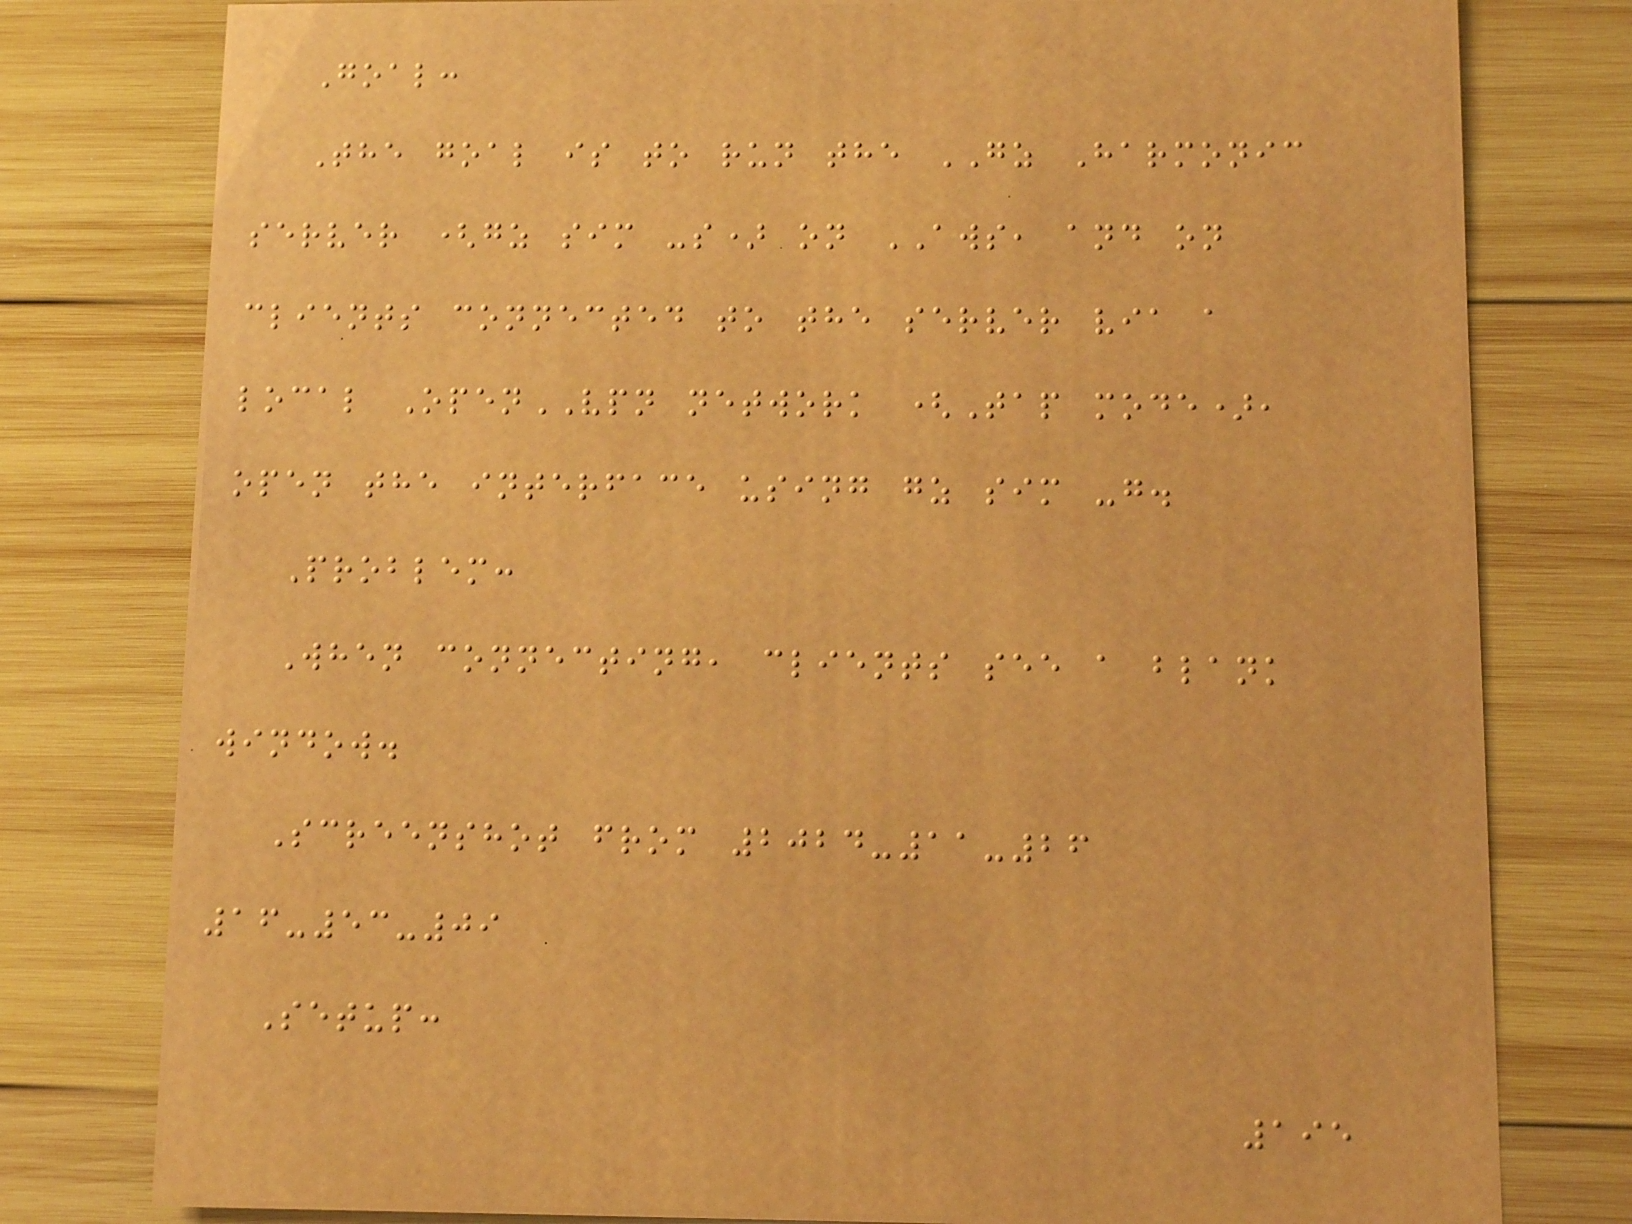Goal:
The goal is to run the GZ Harmonic
server (gz sim -s) on AWS, and on
clients connected to the server via a
local OpenVPN network (Tap mode),
open the interface using gz sim -g.
Problem:
When connecting, clients see a blank
window.
Screenshot from 2024-11-26
16-53-09
Setup:
195
